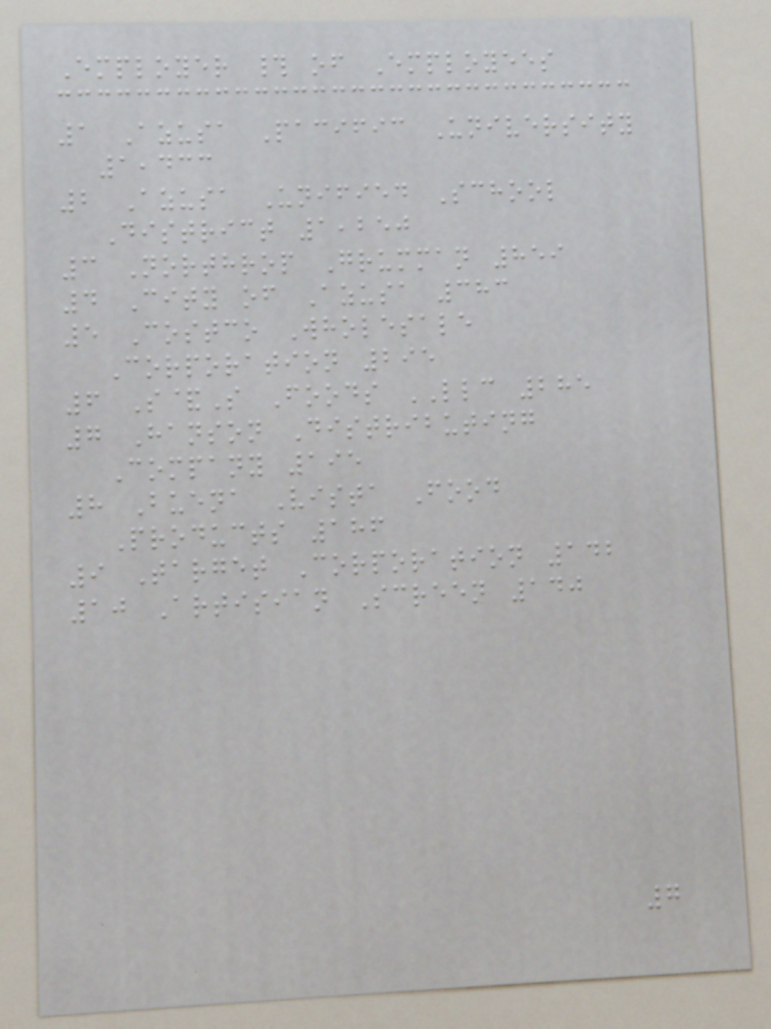Employer # of Employees
1 Azusa Pacific University
1,433
2 Azusa Unified School
District 1,250
3 Northrop Grumman 859
4 City of Azusa 383
5 Costco Wholesale
Corporation 295
6 S&S Foods LLC 285
7 Hanson Distributing
Company 195
8 Buena Vista Food
Products 186
9 Target Corporation 142
10 Artisian Screen 140
7
